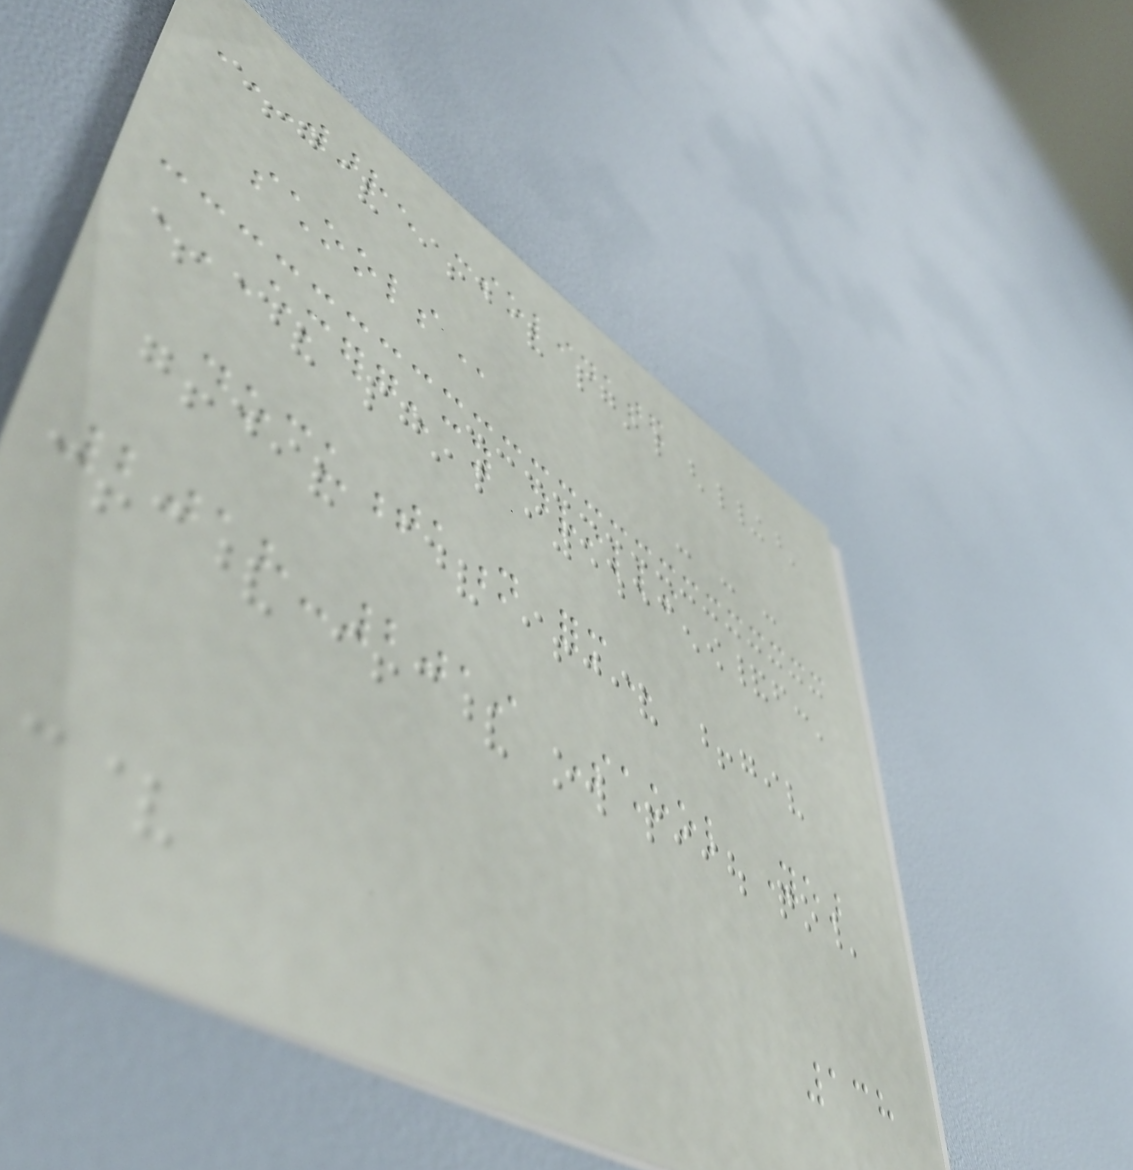WARREN CONSOLIDATED
SCHOOLS
EMERGENCY DRILLS
DOCUMENTATION FORM
2018-2019 School Year
138
